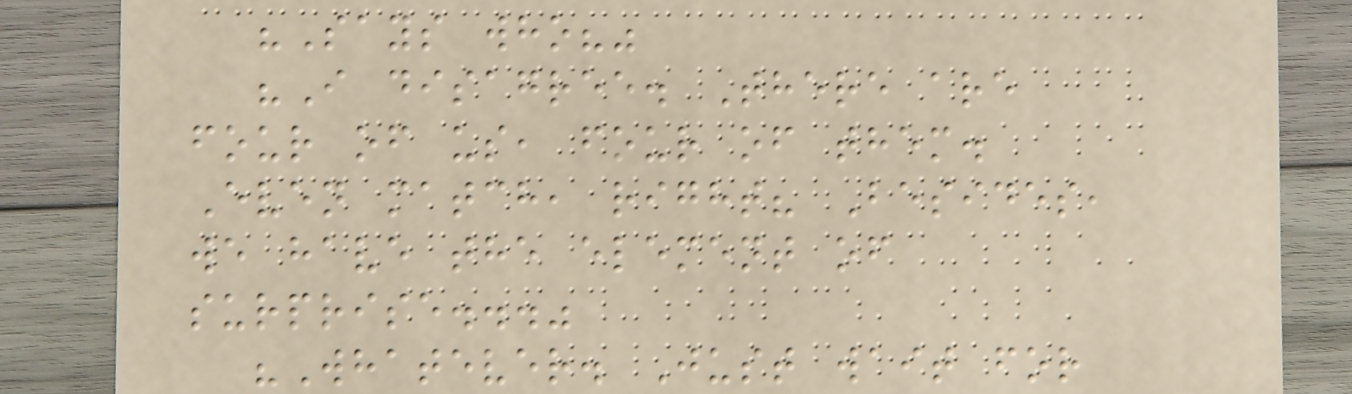"Says who?"
"I disagree. There are
four of us, four of them.
Even match, right? Besides,
we have the element of
surprise..."
"Whatever. Just wait for
